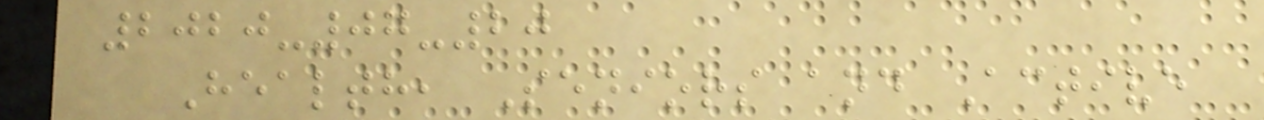2020-07-20
Health, Seniors and Active
